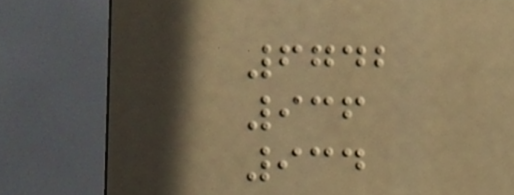6742
936
934
